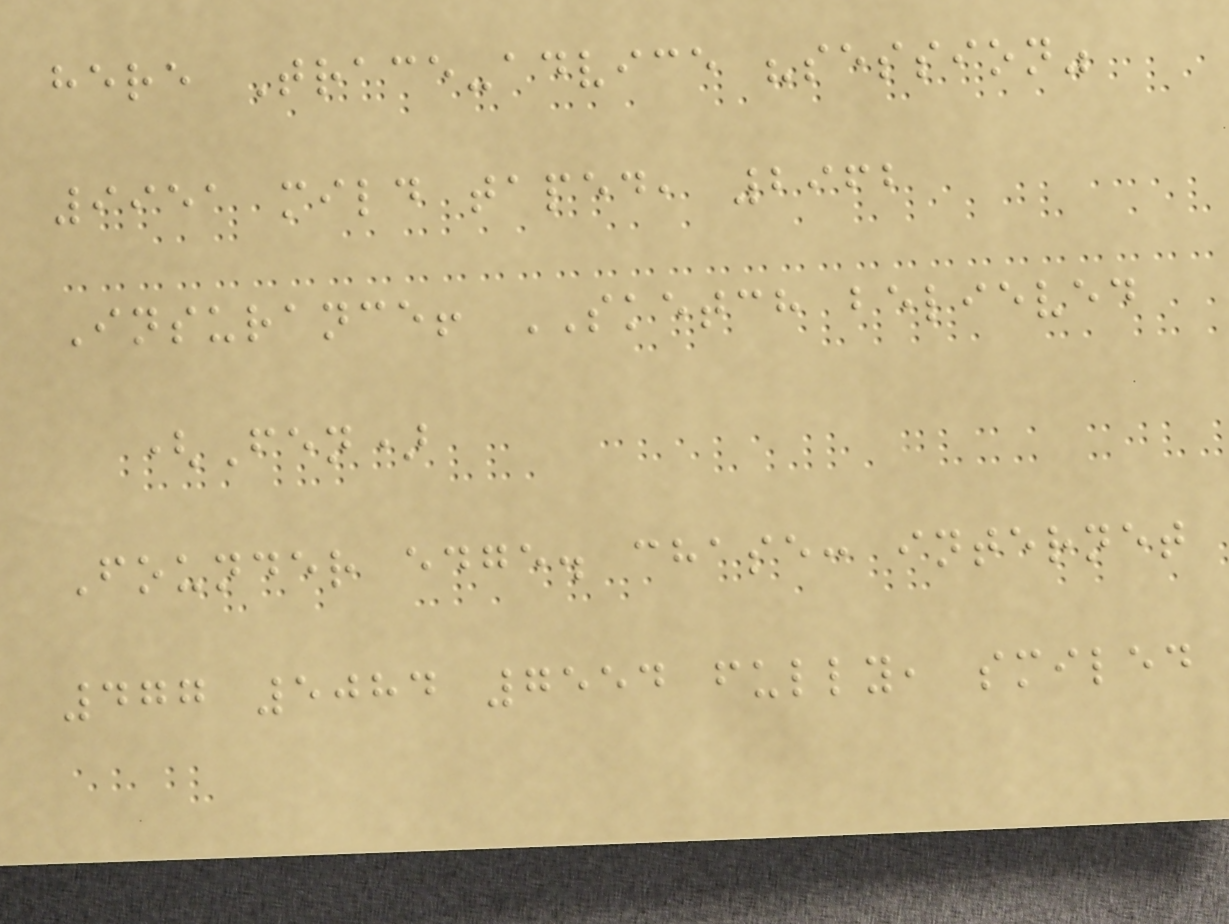here Trace-advice "session"
9951 mild taped, 2962
Insurance! SKETCH believed
(Fen)
Founder edge. chase: internet
477 5084 7554 fully, smiled
